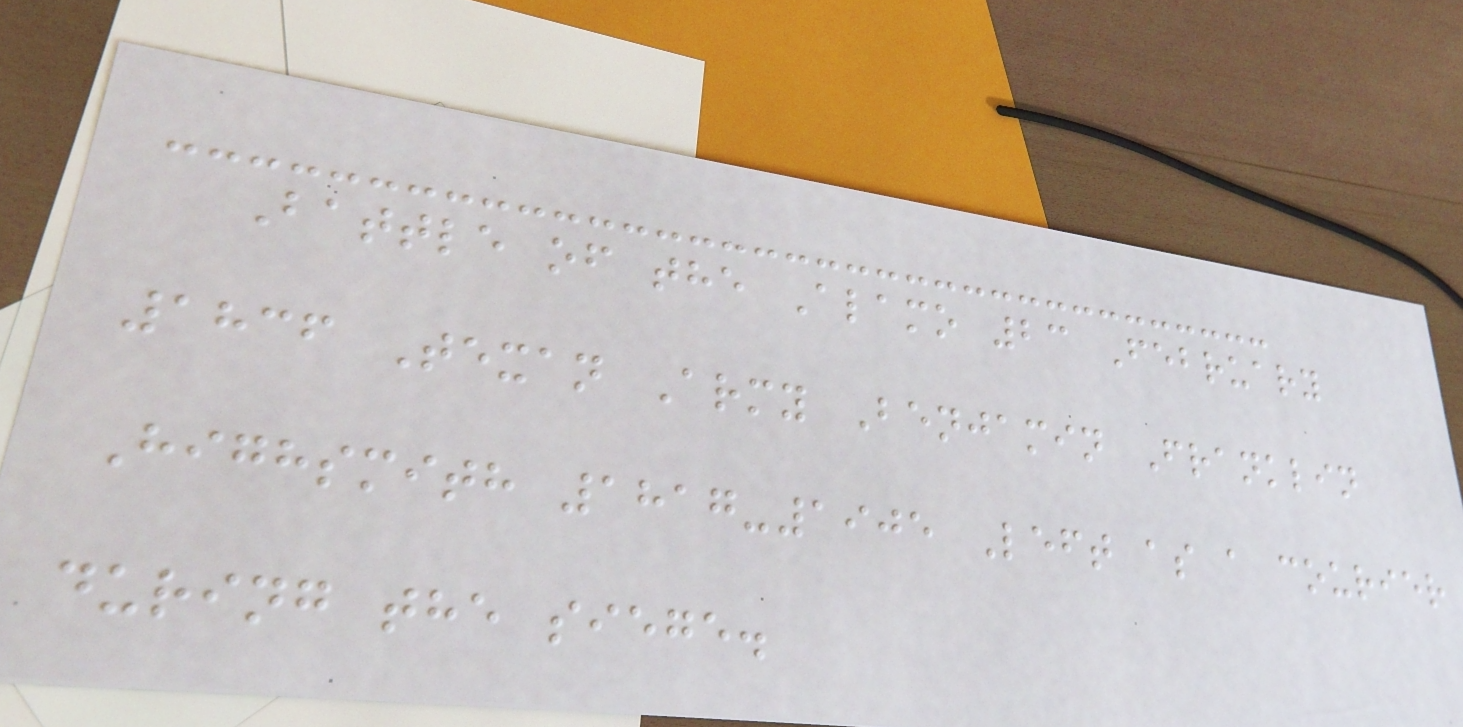Battle of the Alamo 23 February
1836 Texan Army Benjamin Franklin
Highsmith 1817-1905 Left as a courier
during the siege.
